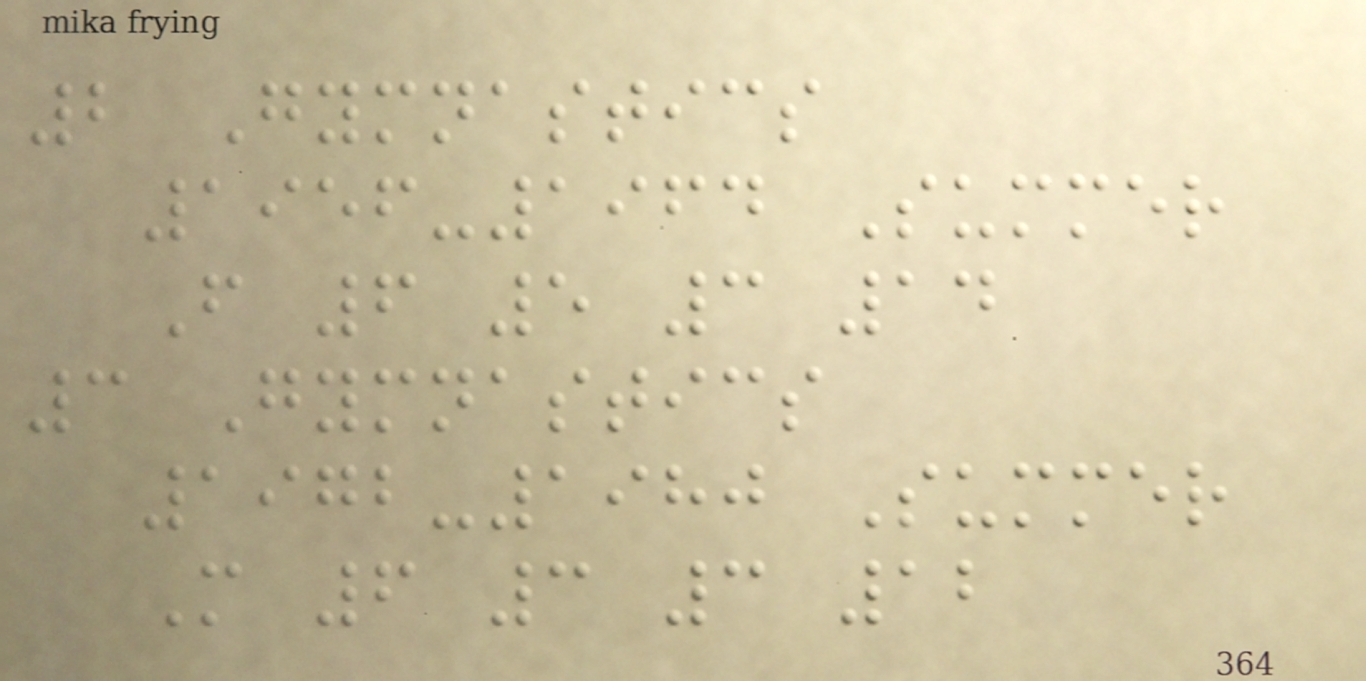2 Gymnastics
1956-1964 Summer
F 6 5 3 14
3 Gymnastics
1972-1980 Summer
M 6 3 3 12
